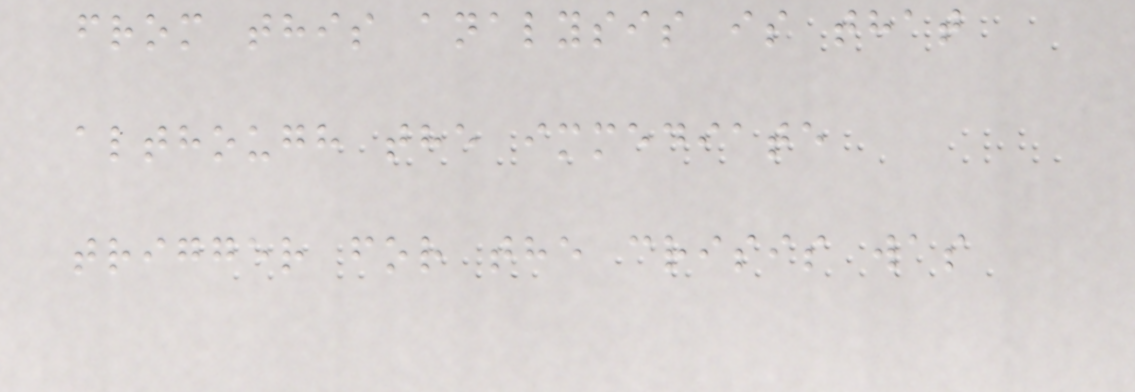from this analysis is that
although the immediate
trigger for the crisis was
